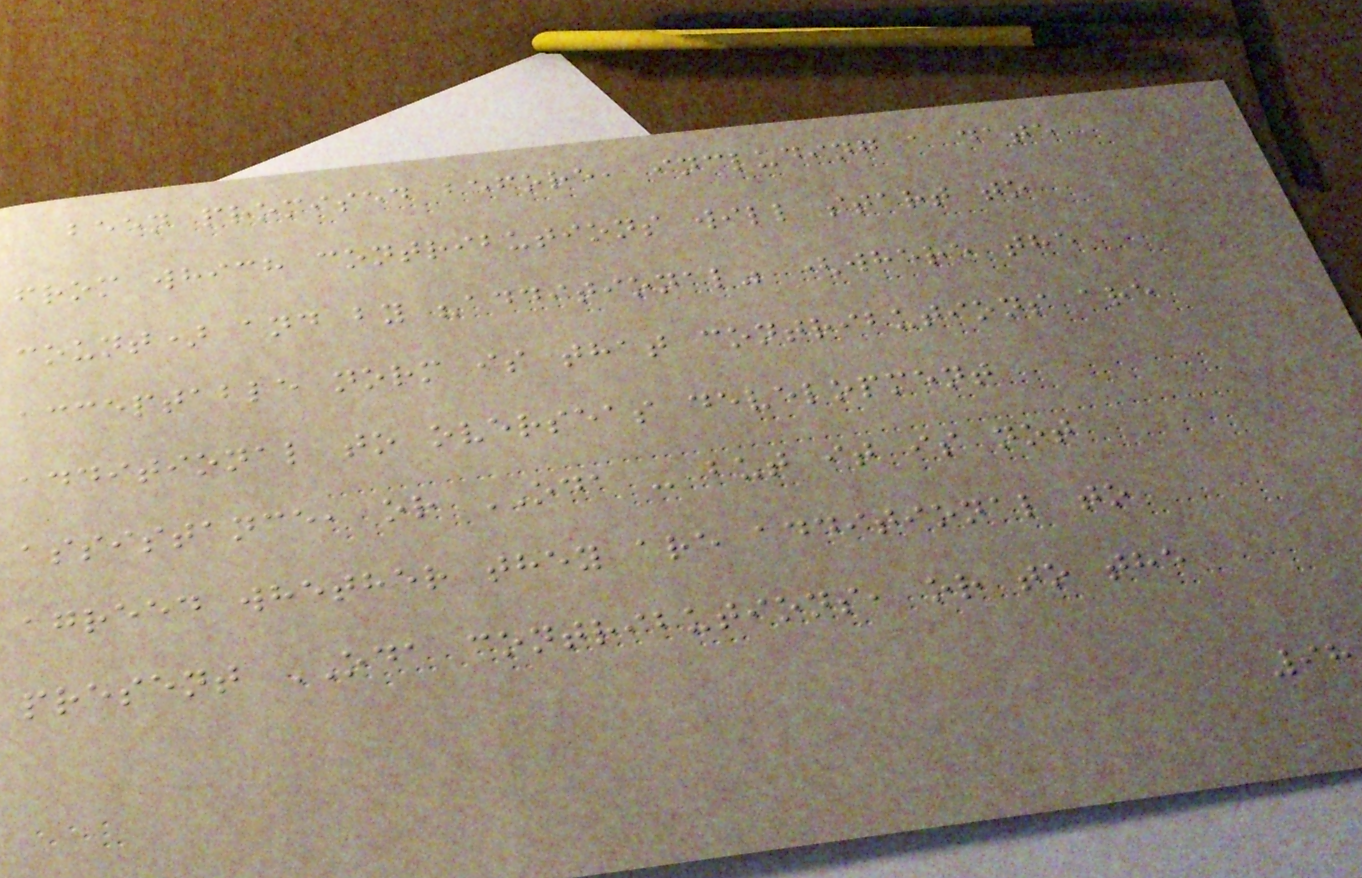been promised before, including a date
from which contributions will start to
count) and by "additional" (where the
acceptable norm is that contributions are
additional to overseas development
assistance, or ODA - but it is not
agreed whether they are additional to
present ODA contributions, or to the
98
